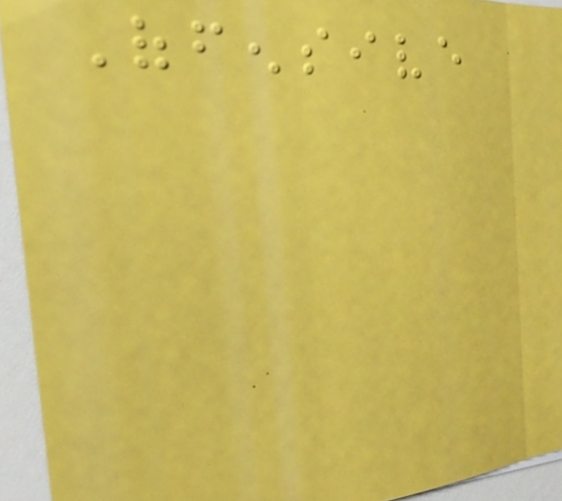Offensive
